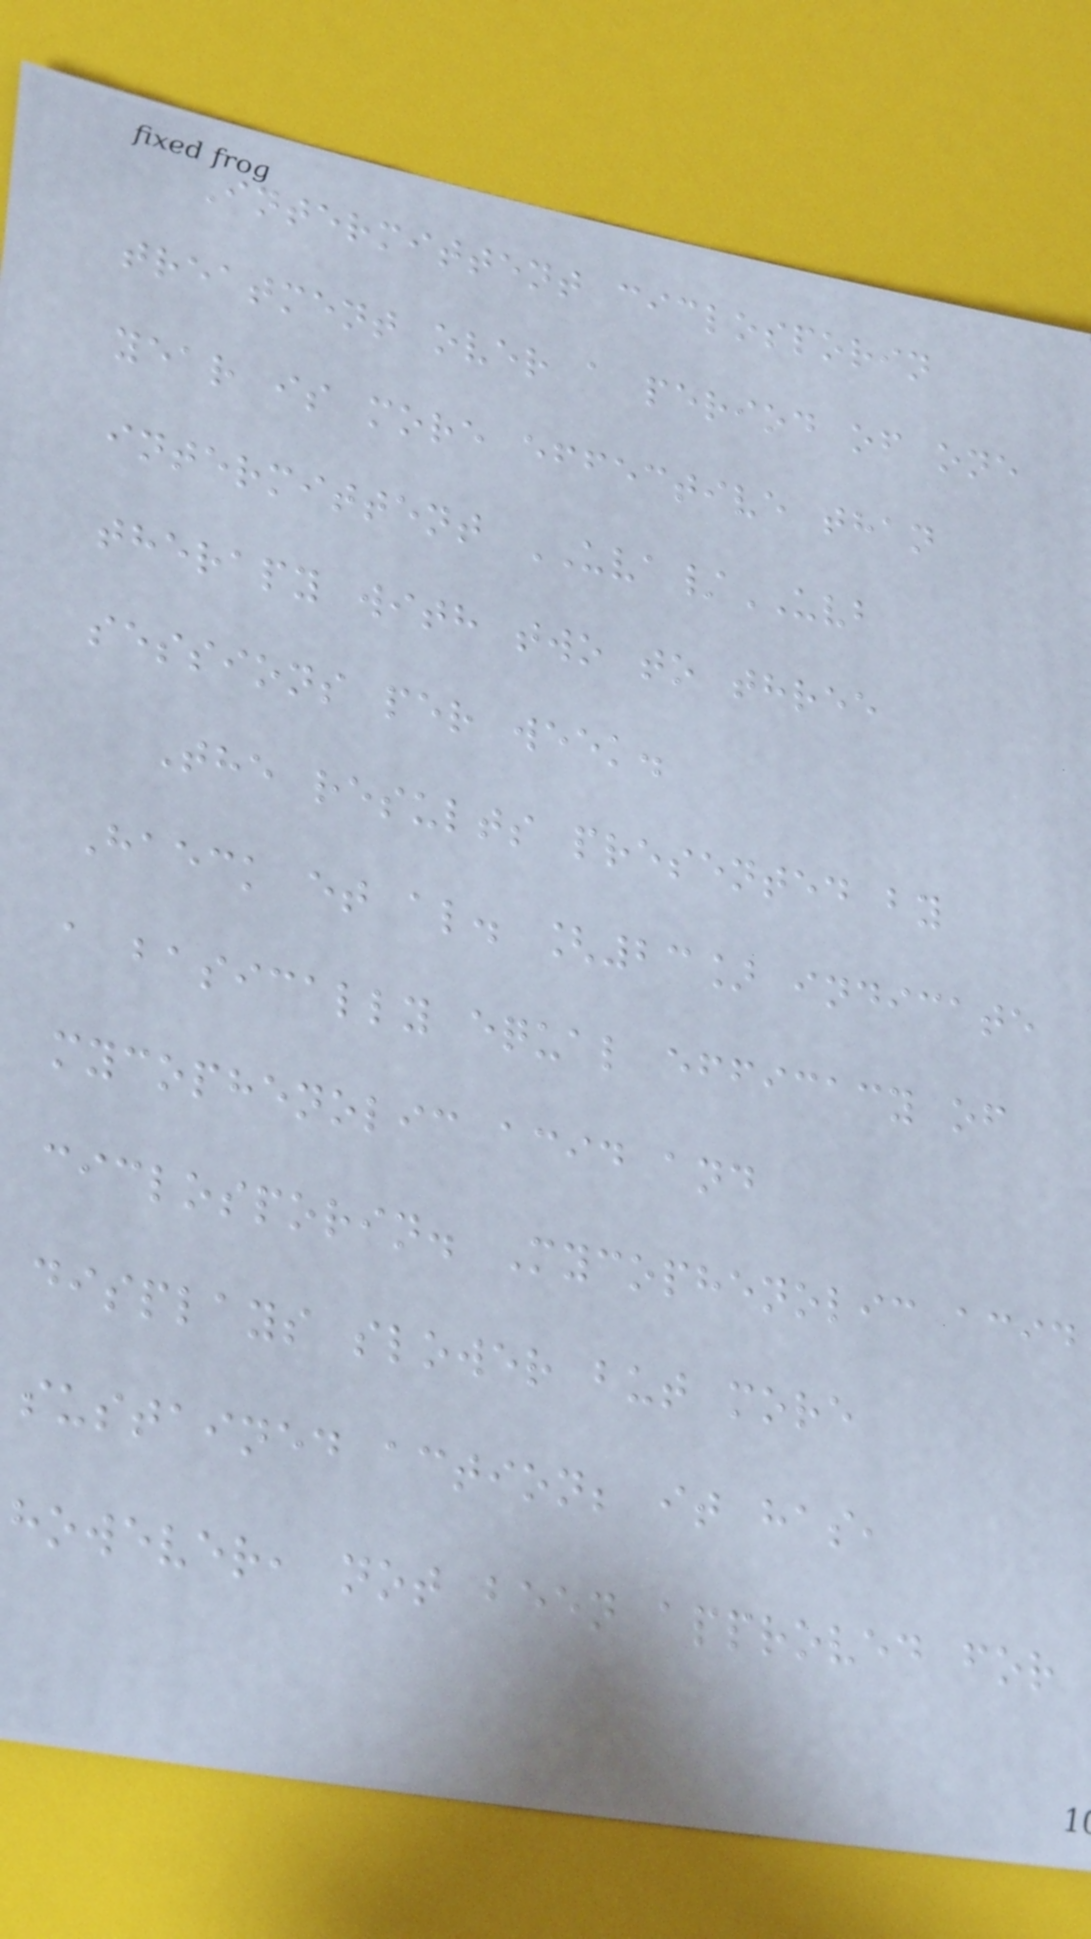Intermittent ciclosporin
treatment over a period of one
year is more effective than
intermittent UVA/UVB
therapy with two to three
sessions per week.
The results presented by
Haeck et al. [23] indicate
a basically equal efficacy of
mycophenolic acid and
ciclosporin. Mycophenolic acid
displays slower but more
sustained action; it has,
however, not been approved for
